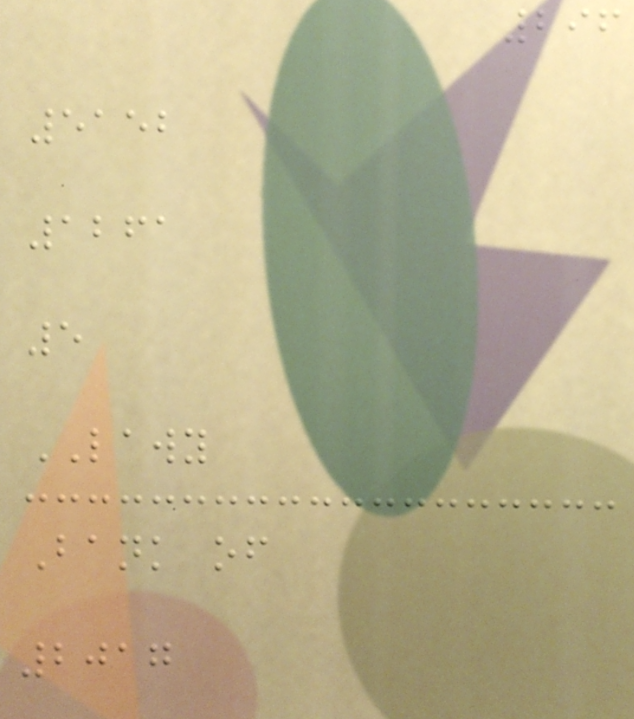296
5152
1261
5
LAWY
Bank of
2017
